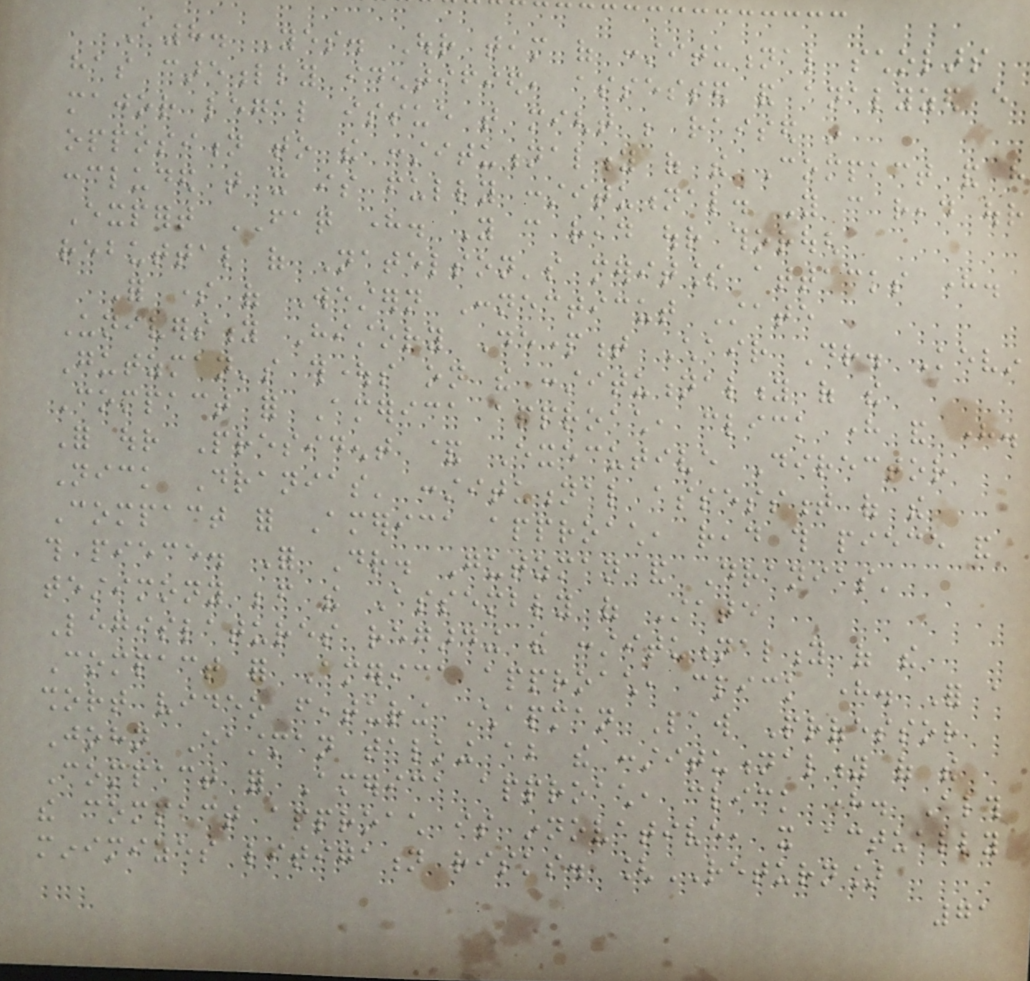A8. Yes. Our team of constitutional scholars
has carefully identified, assessed and analyzed every
major legal issue that might be raised in
opposition to the constitutionality of the Compact and have
concluded that it is fully constitutional. You can read our
Expert FAQ here. You can read our thorough
rebuttal of Natelson's meritless attacks here.
For some of Western Connecticut State
University History Department Chair Dr. Kevin
Gutzman's thoughts on the constitutionality of the
Compact for America approach, click here and here.
For our President & Executive Director
Nick Dranias' constitutional assessment of the
Compact for America approach, read this piece and
this piece. For Dr. Gutzman and Dranias'
testimony before the Assembly of State
Legislatures regarding the constitutionality of the
Compact for America approach, click here. For a
short video featuring Chapman Law Professor
John Eastman talking about the constitutionality of the
Compact for America approach, click here. Although
the compact approach is innovative, it actually
minimizes litigation risks. [RETURN]
71
